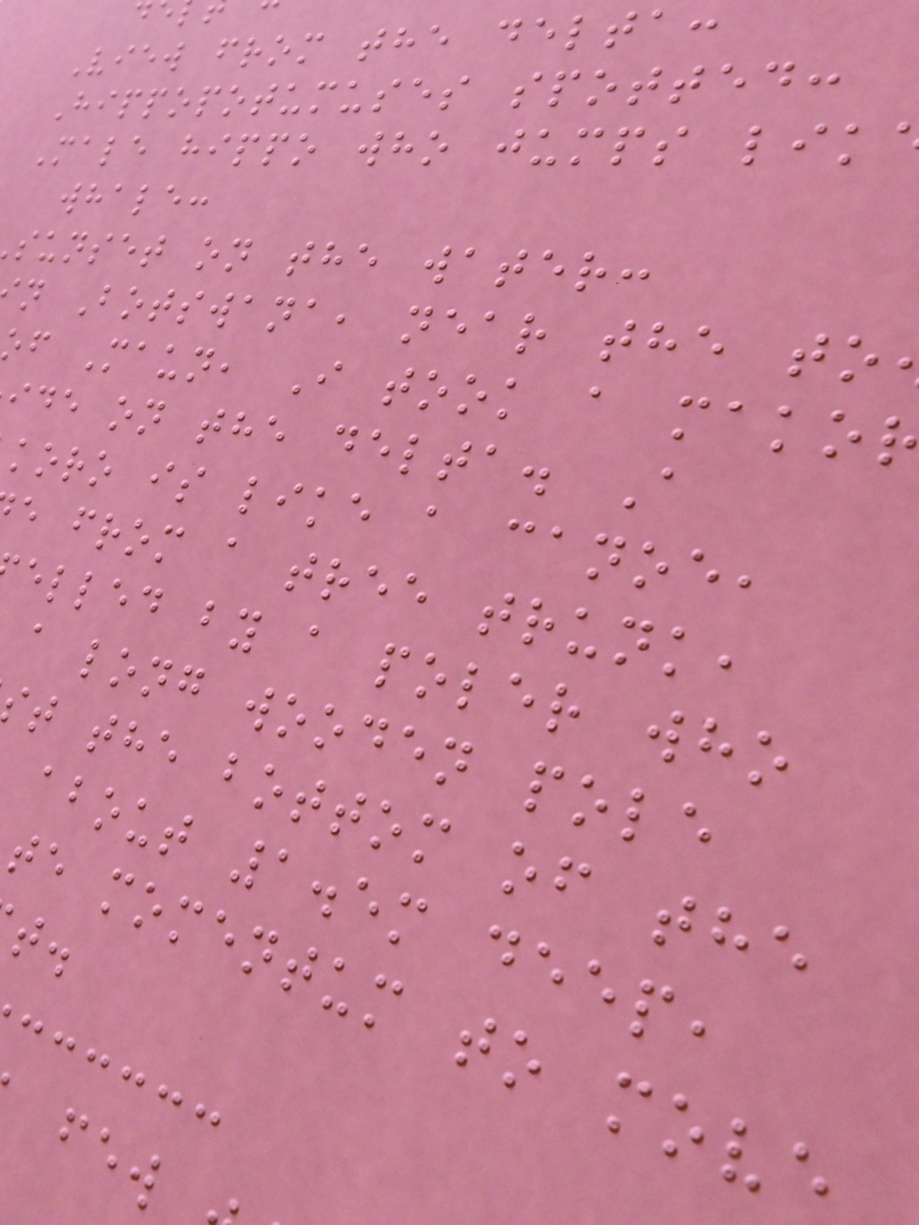View from the delta:
Hippopotumuses spotted:
Male hippo who jumps lik
whale:
sunset on the water:
n Botswana, near the to
f Maun, I took a mako
ide on the delta. A
koro is like a canoe,
e from a tree trunk,
elled by a poler who
a long wooden pole
t the bottom of the
about 1.5m deep,
te momentum to move
